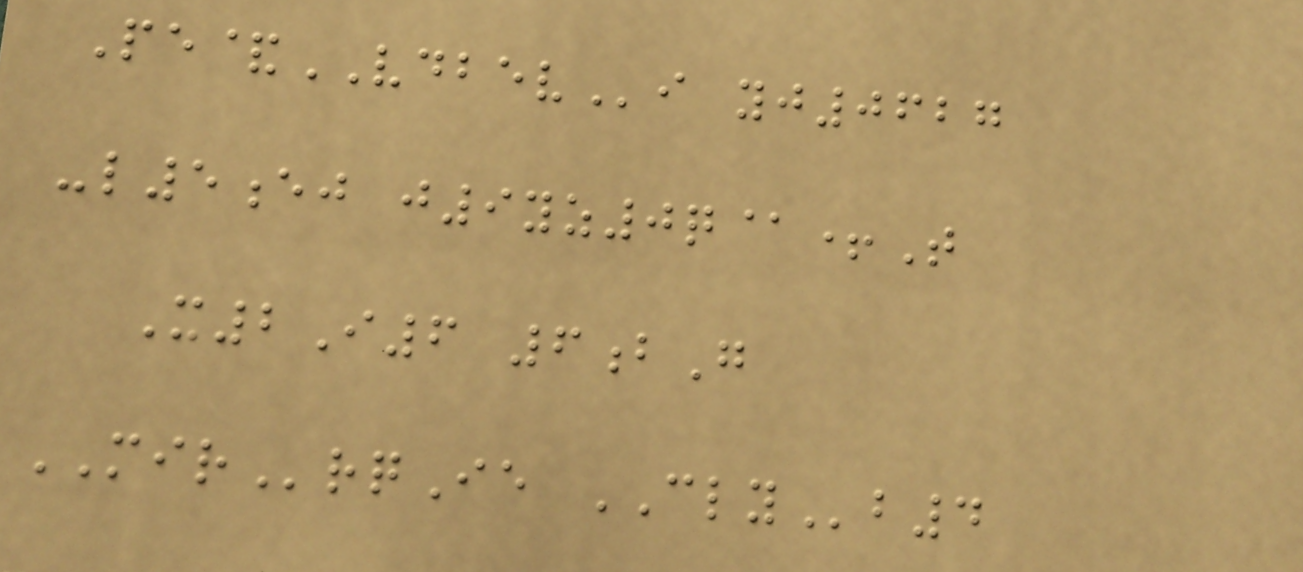Pe&VDBEVi yj0627
-l5ej j9yz0q@+T
X2I6 6bG
MIRrqIe CLYb4
